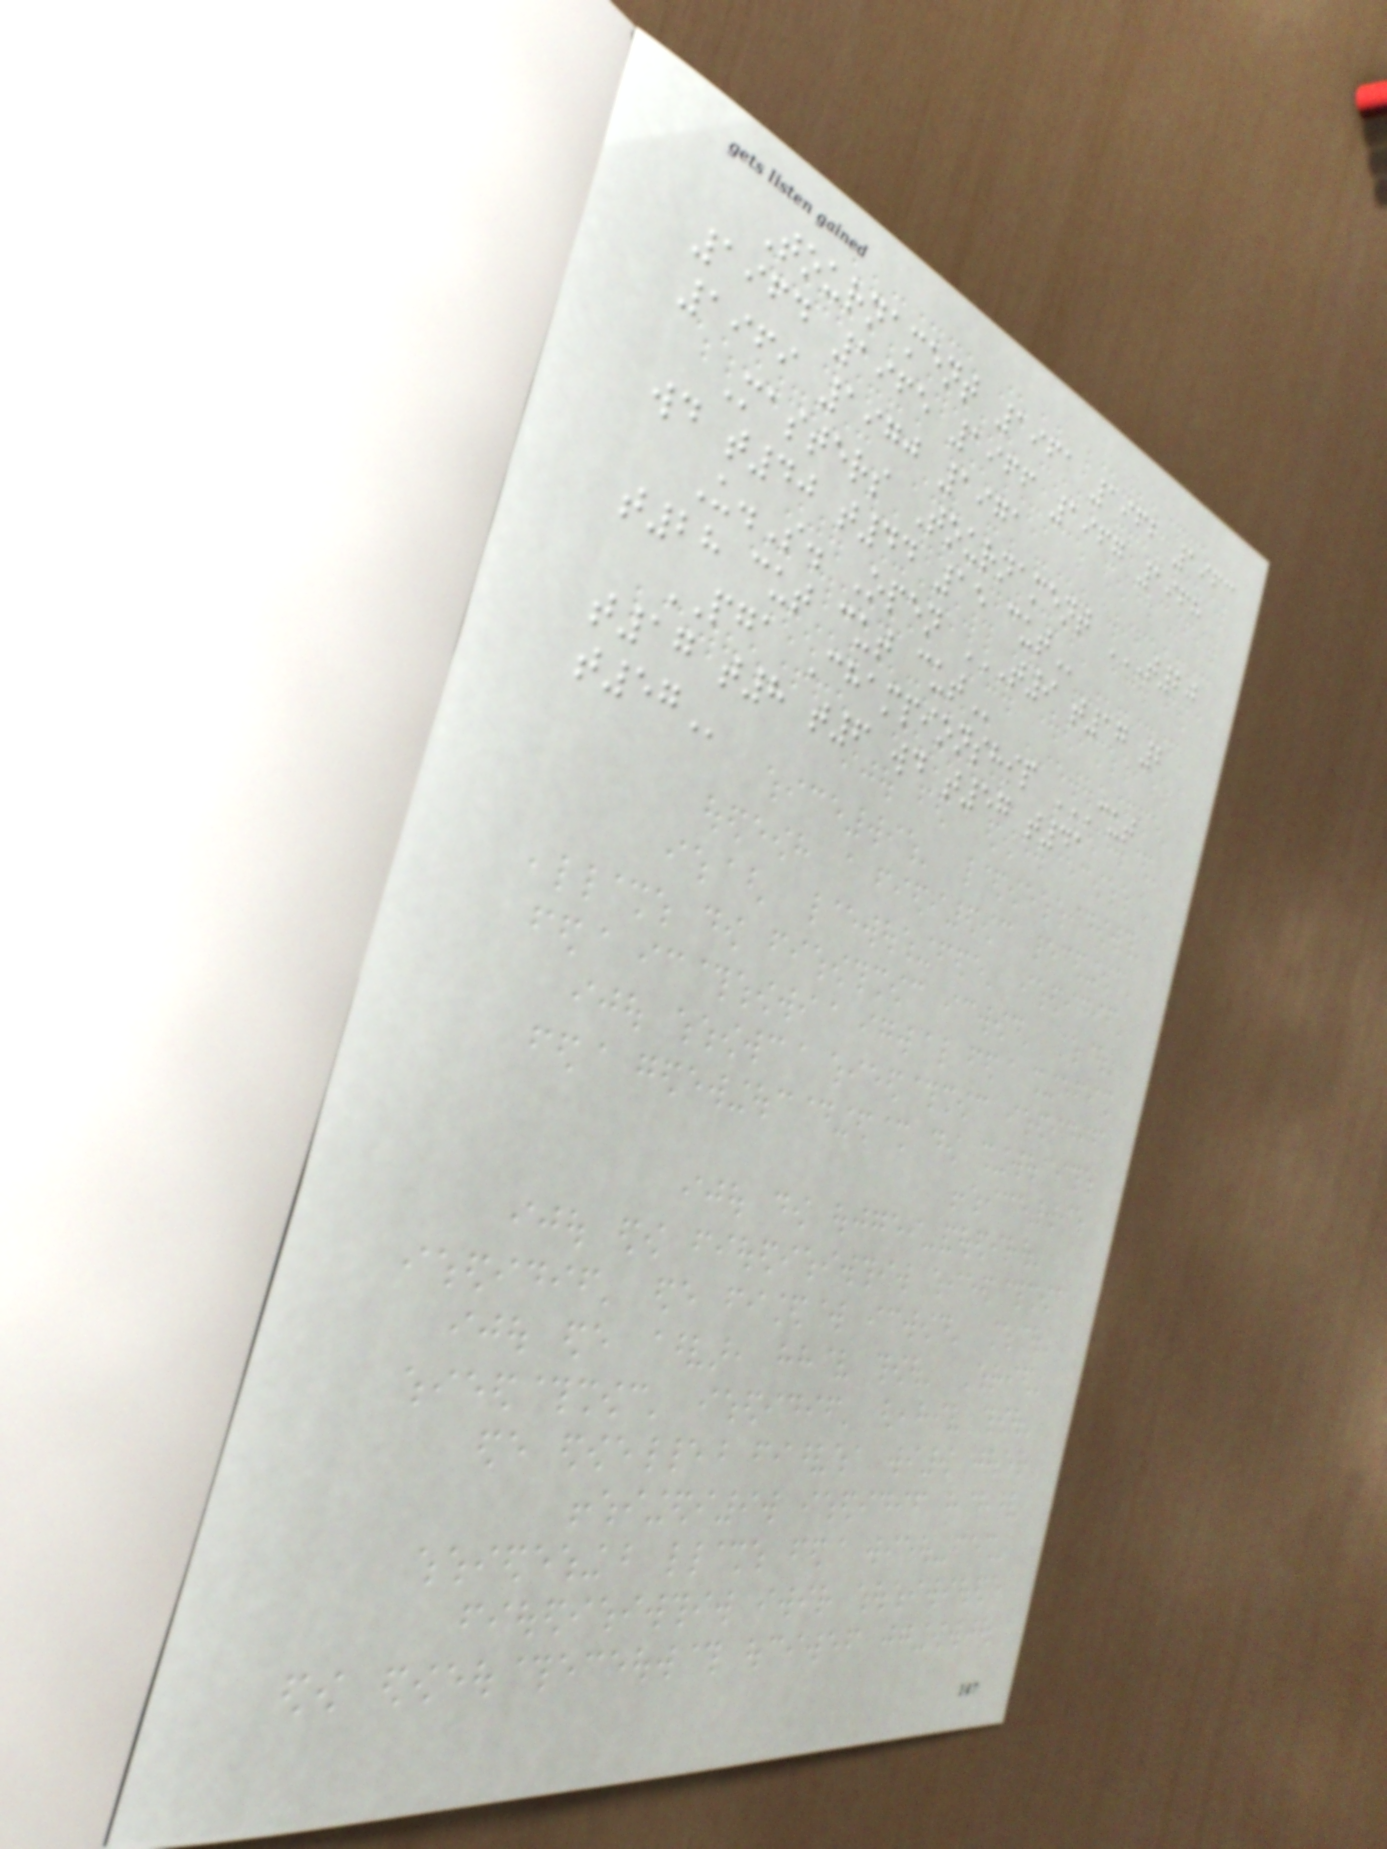Tournament 1961 1962 1963
1964 1965 1966 1967 1968
1969 1970 1971
Masters Tournament T20
WD T40 T44 15 CUT
U.S. Open T9 T17 2
T28 CUT CUT CUT
PGA Championship CUT
T17 T8 T6 WD T57 T41
T57
